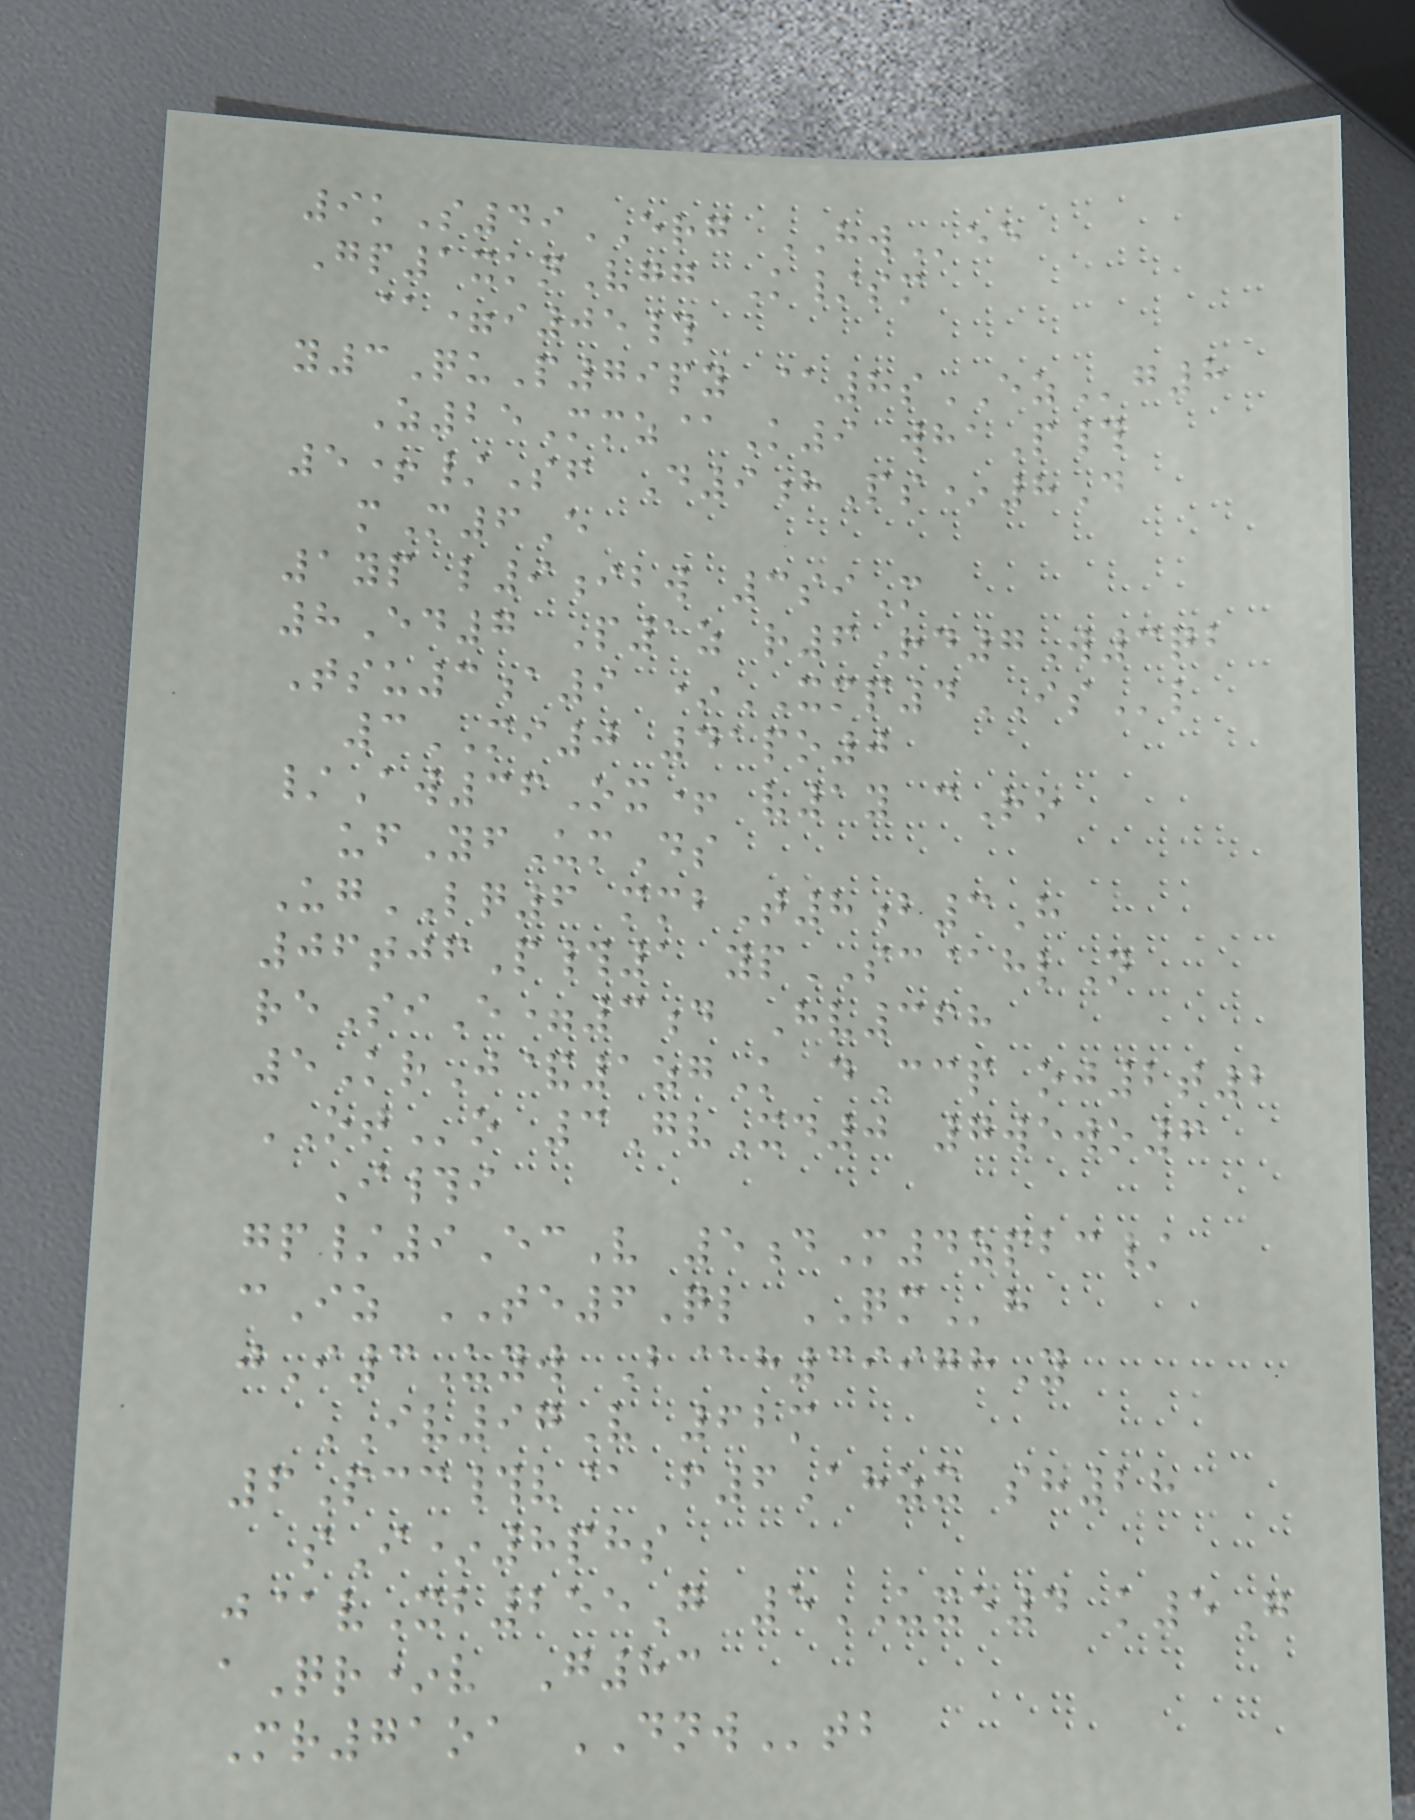9kS49ERG HWee
Gp1xknVgg K/sm
@=i05#
y3QuP79py @8sEZg8
Z25Mmz@K9 whaP#
5+/Sf D9hPs*8D
mM6E
1yp l9ibw 3siM
8Ed7 P1z r6Rd7W3qb
Tsu3a9 *XMP4ISl
3MI0 41po0
/Aw36Ox+ v1y cRo
ufYfUmDs
UgLQ6 mmbT8b3H
06tjfP#1 ypSC@hlN
reSiE=3d Hv368
5KrJ&1zgK dCcp oj2t2
OTo 3GvXd0 7wewo6
I#i
gp/9EcV 5dM4zpbc/
cIz TE6Ql QMh
jI3Uyw B@h39978Y
IV97V 62m
6Pcc#v@ f6Ahzx sh28
sI*8phs
j@vXb255G 5UXE4 k5G
aQr*v G83
Mr71oa DNWtb
